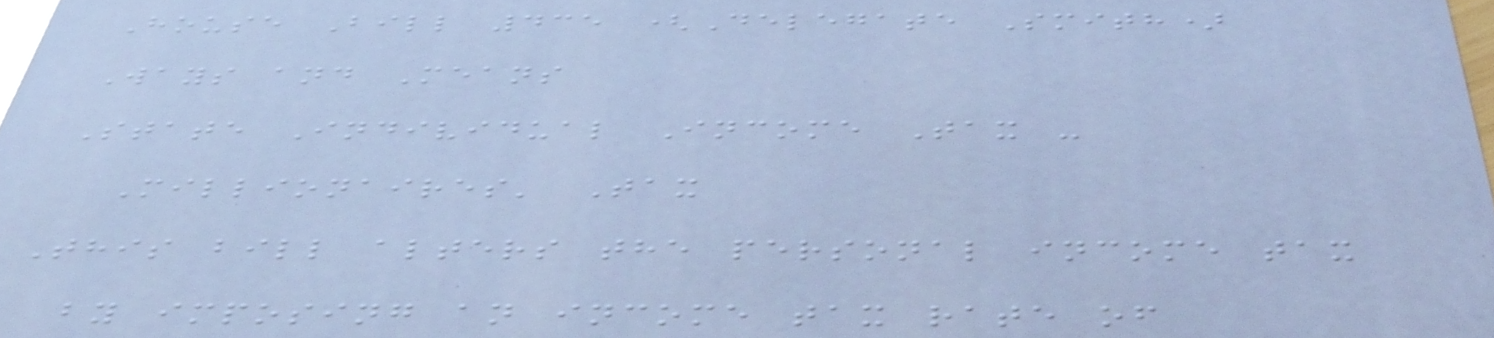House Bill 435 (Delegate Smith)
Ways and Means
State Individual Income Tax -
Millionaires' Tax
This bill alters the personal income tax
by imposing an income tax rate of
